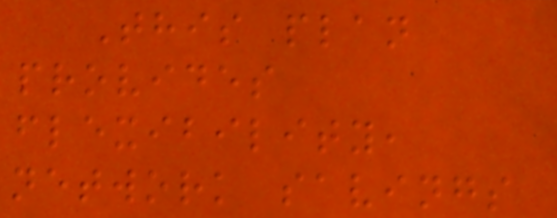This plan
provides
flexibility,
network savings
